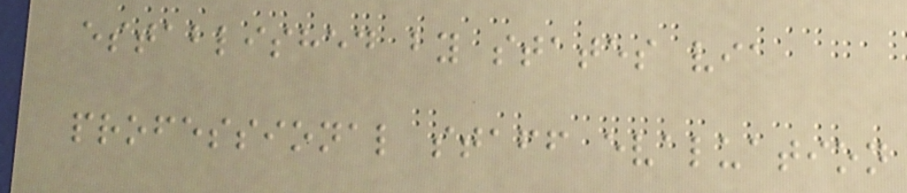established by states via
professional staff evaluation
